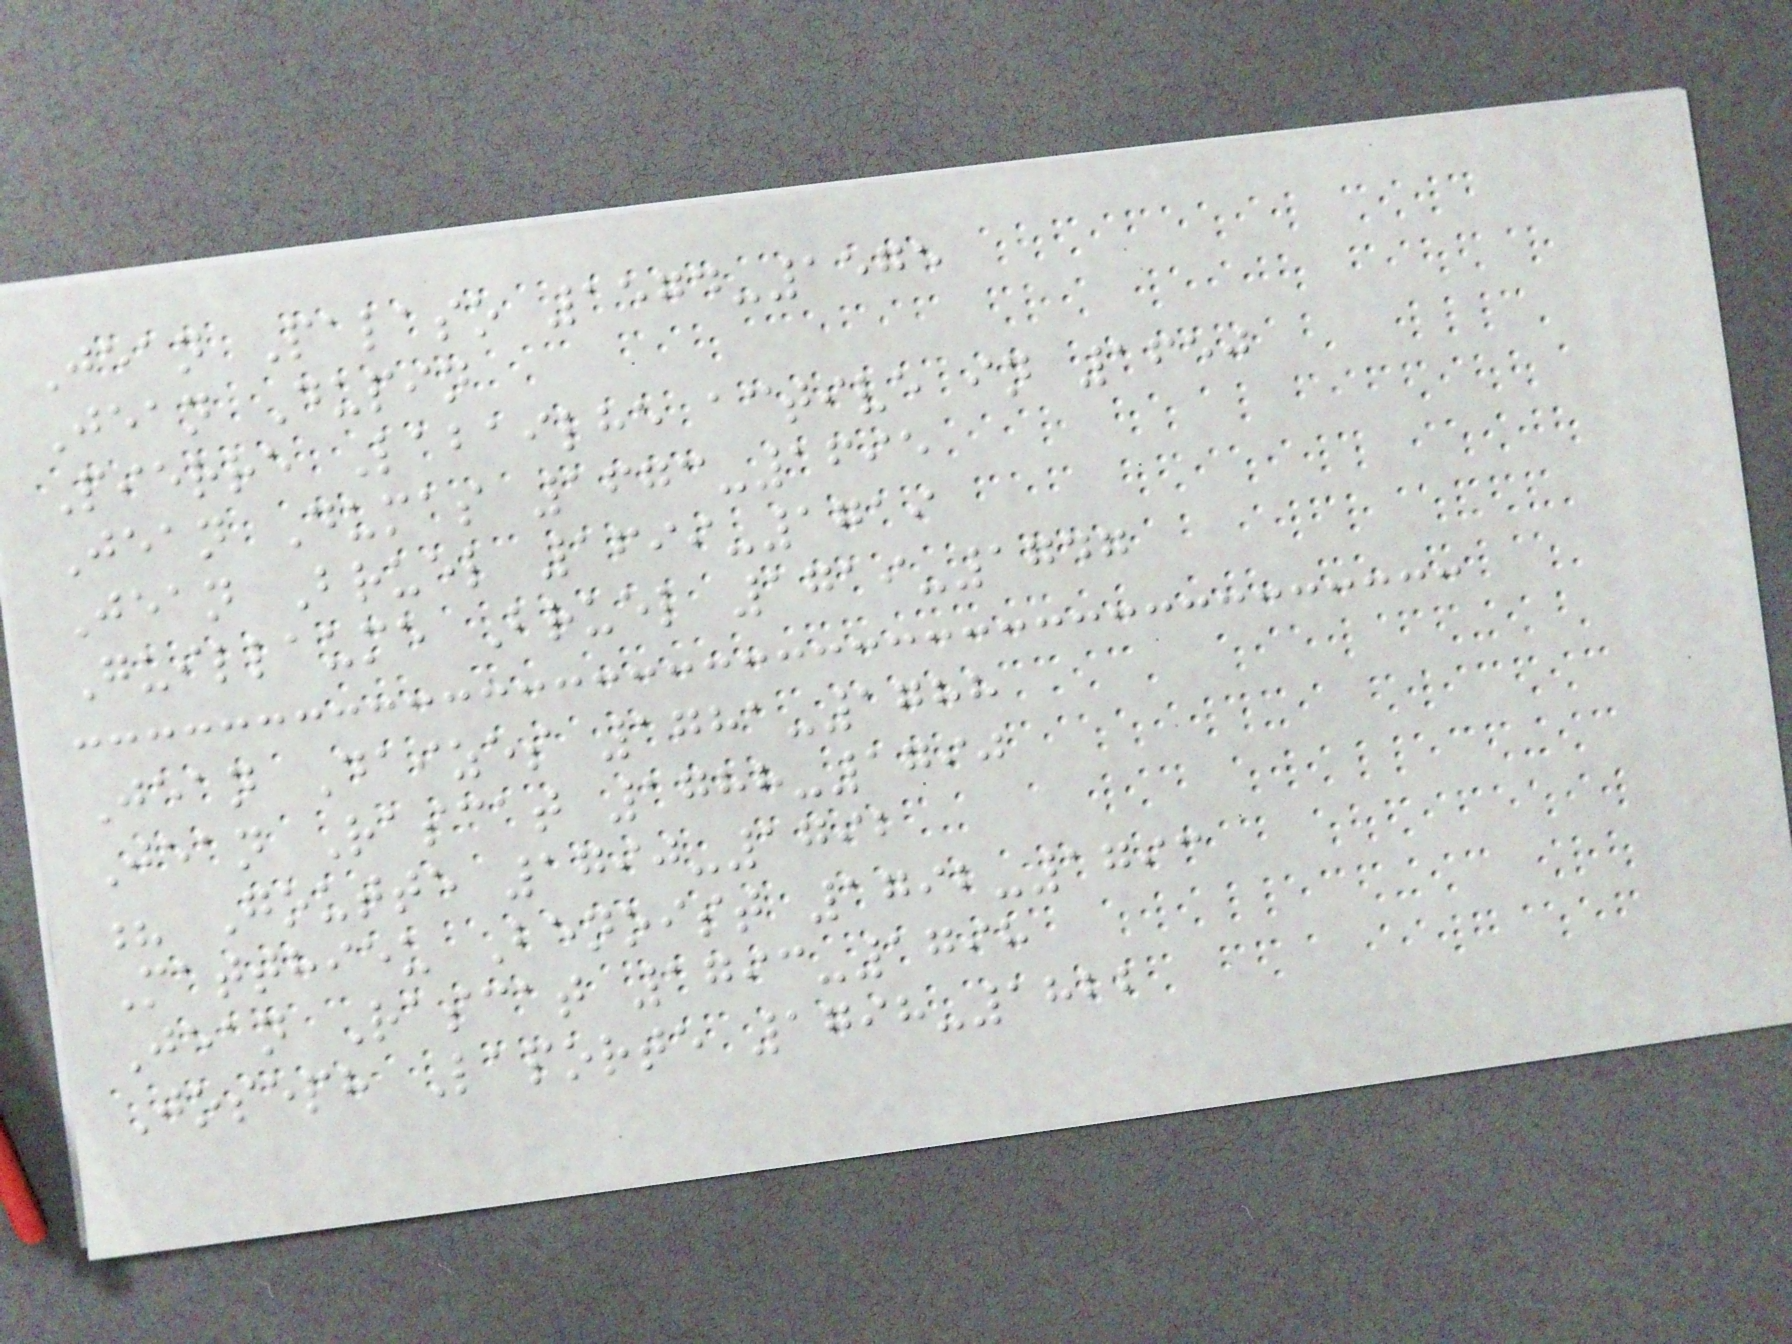Jean Palaso 1574-1575
Jean Dupin
Pierre Labailhe active in 1650
Jean Dumas 1673-1695
Jean Bruel 1699-1719
Guillaume Bruel 1719-1747
Jean Daizes 1781-1788
Jean Rascat 1788-1790
? Goutte 1790-1792
Matthieu Benoist 1792-1793
Jean Rascat 1793-1798
Joseph Laporte 1798-1822
